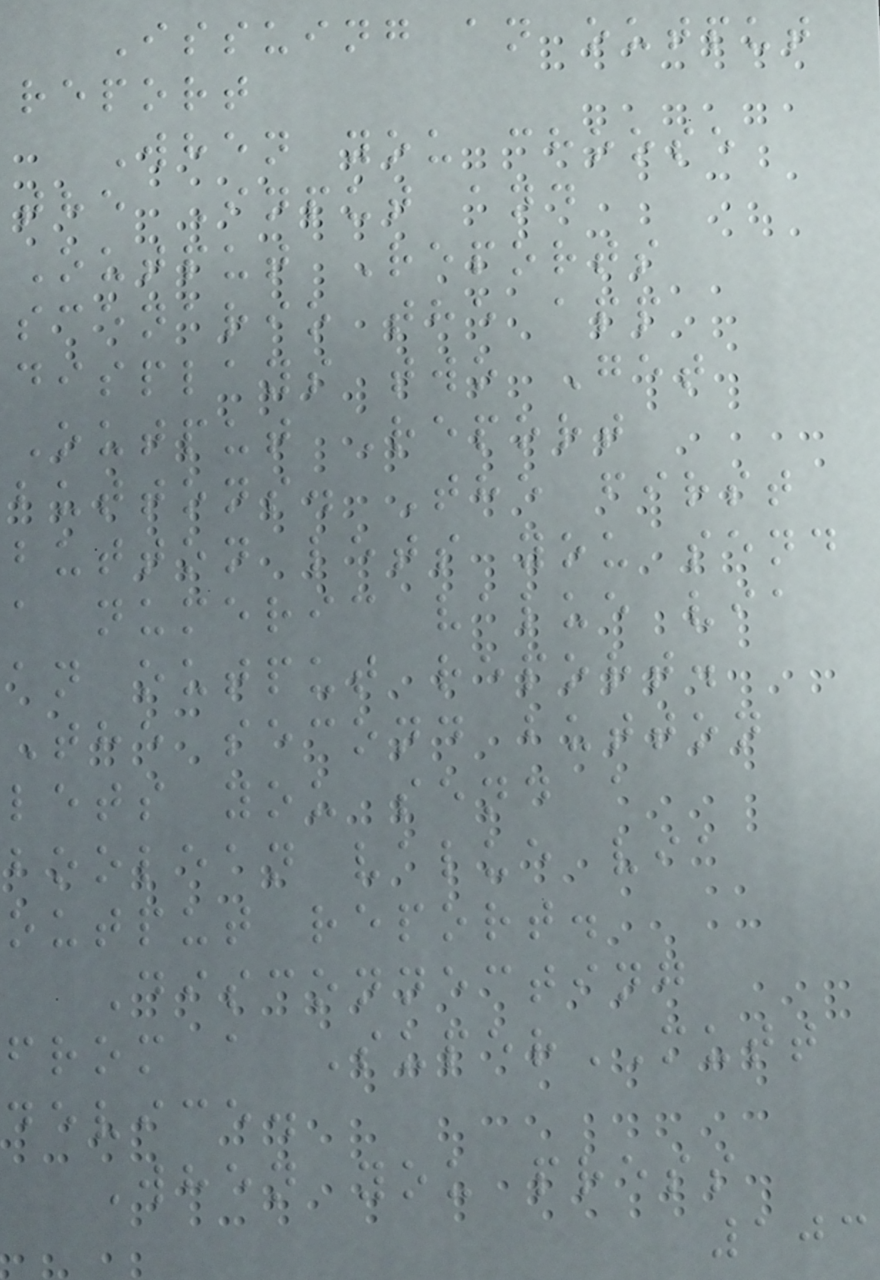Issuing an output
report
When you choose
the Input and
Output Reports
scenario the app
displays two Get
Output Report
buttons. The first
button lets you send
a numeric value via
an output report.
The second button
lets you send a
boolean value via
output report.
Disconnecting
from a SuperMUTT
device.
When you press
103
